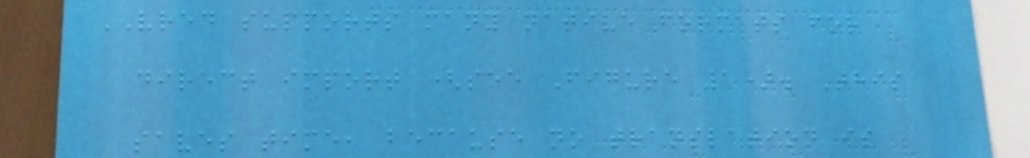VRED supports many native formats for
direct import (see Figure 1). This
saves time, because no translation is
